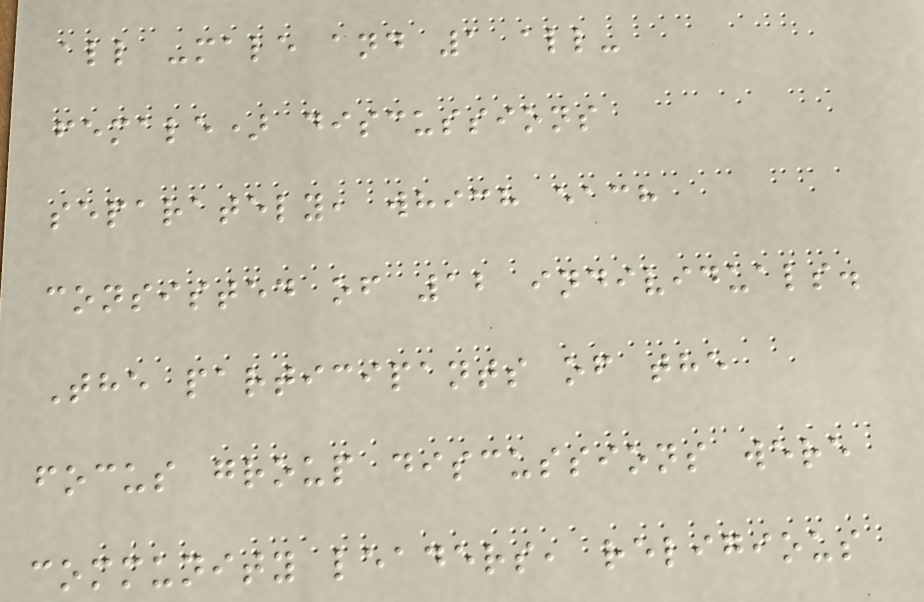all -male and 1 all-
female) discussions
separately, which each
consisted of 12 individuals.
The participants of the
focus group discussions were
community leaders, religious
